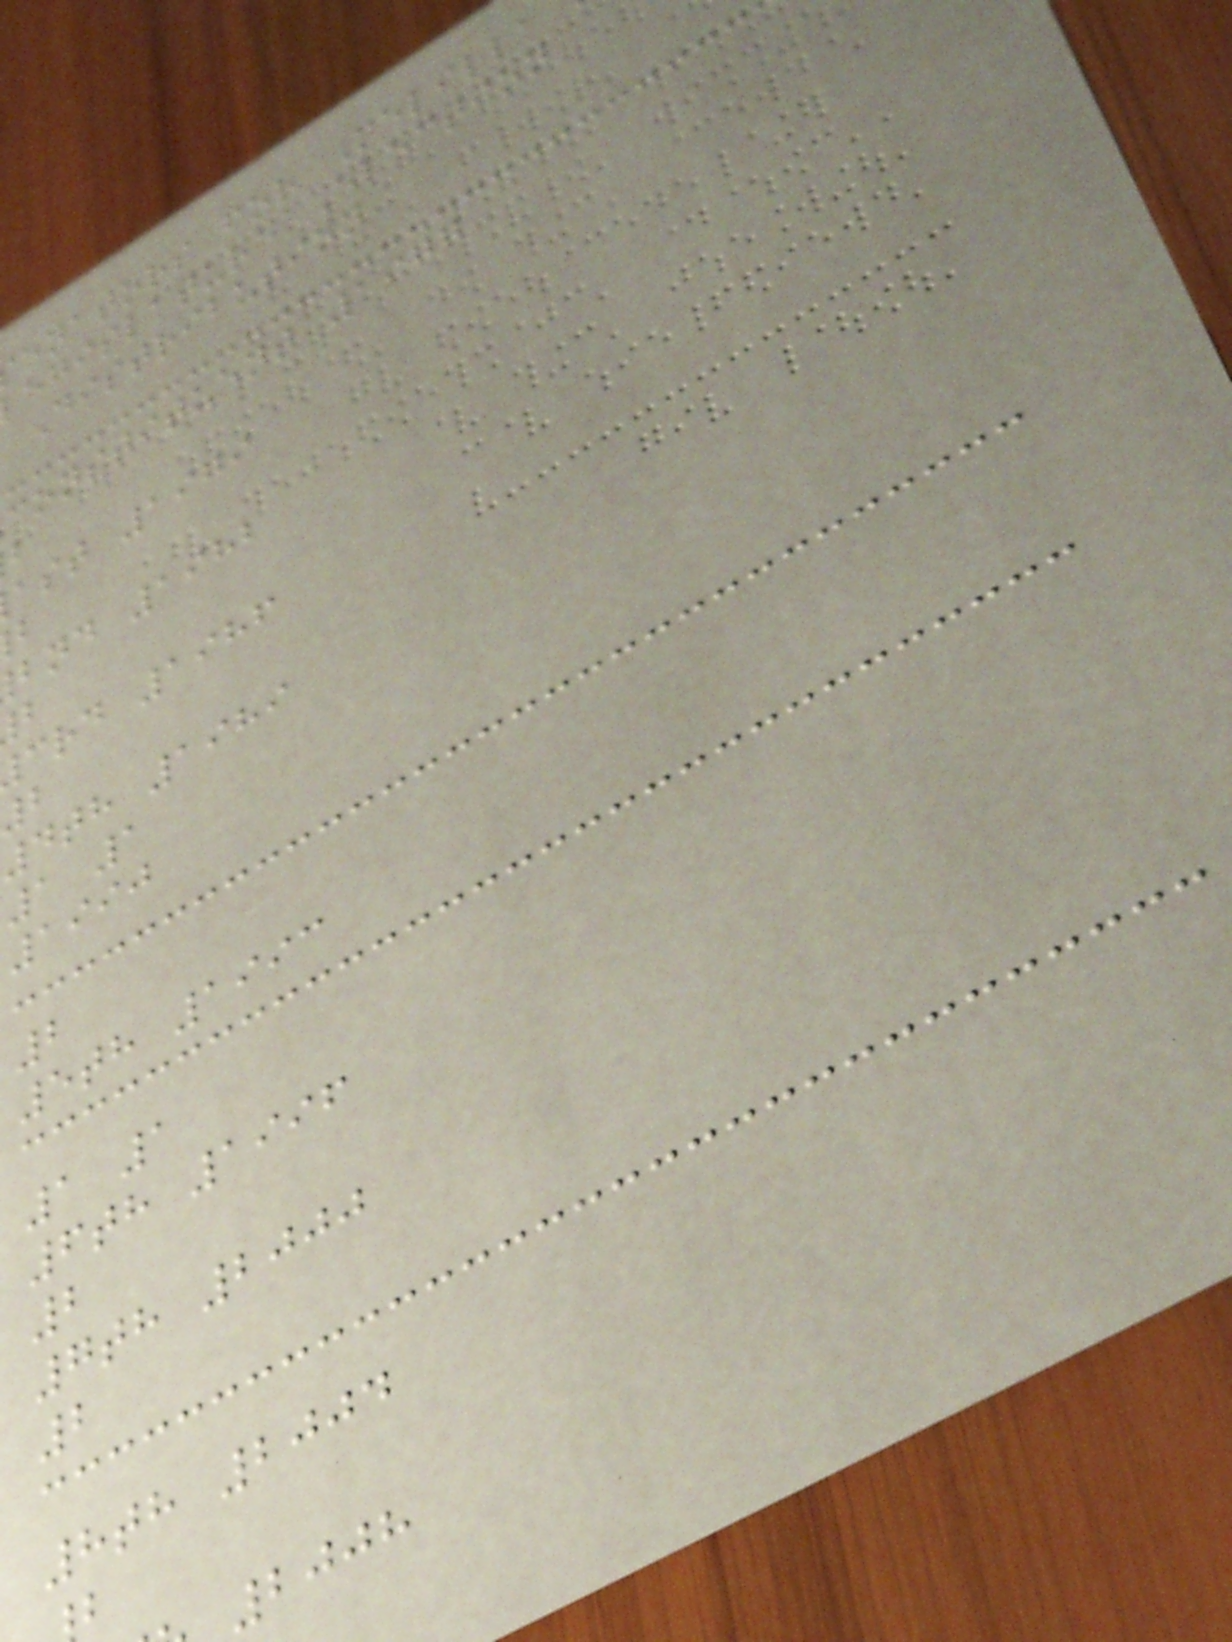enators for Melilla
egislature Election
Distribution
constituent 1977
ast 1979
bnd 1982
crd 1986
4th 1989
1 1
1990
2
5th 1993
1 1
6th 1996
2
7th 2000
2
8th 2004
2008
